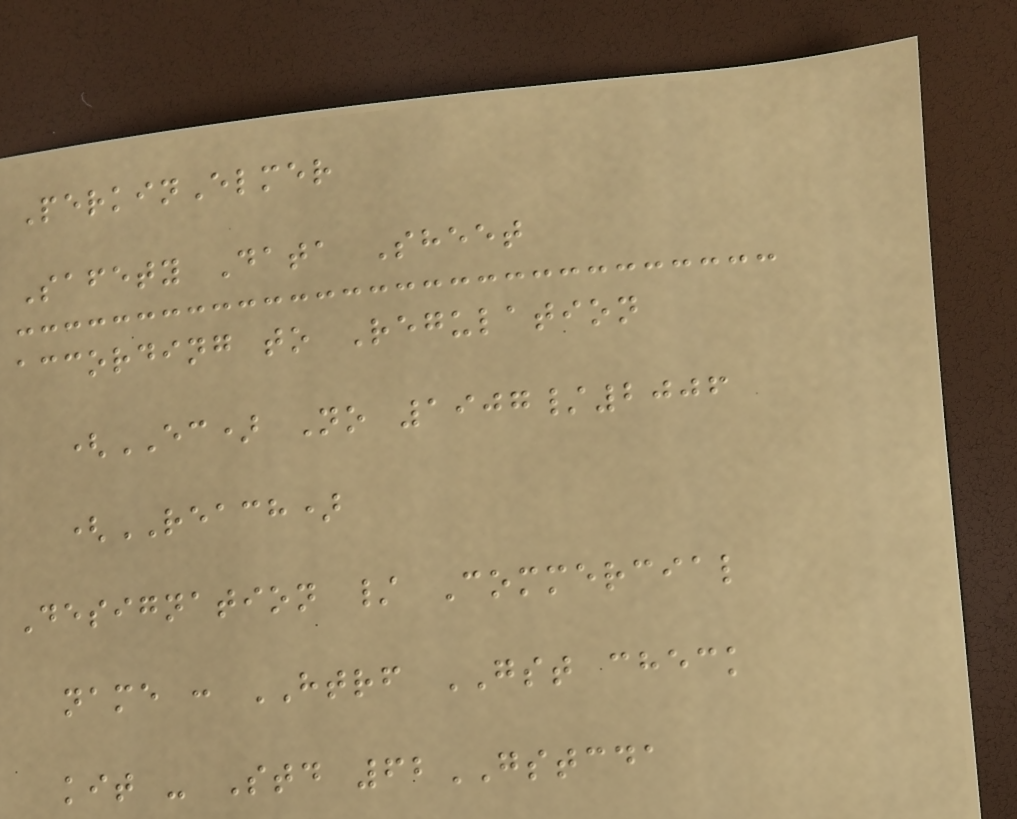PerkinElmer
Safety Data Sheet
according to Regulation
(EC) No 1907/2006
(REACH)
Designation / Commercial
name : HTRF GST check
kit - Std 62GSTCDA
